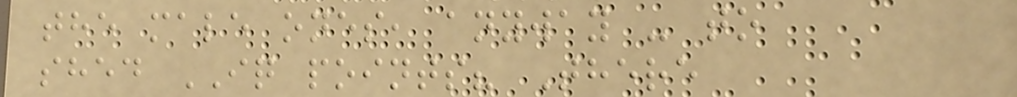the male ones, anyway - to
shed IQ points? There
